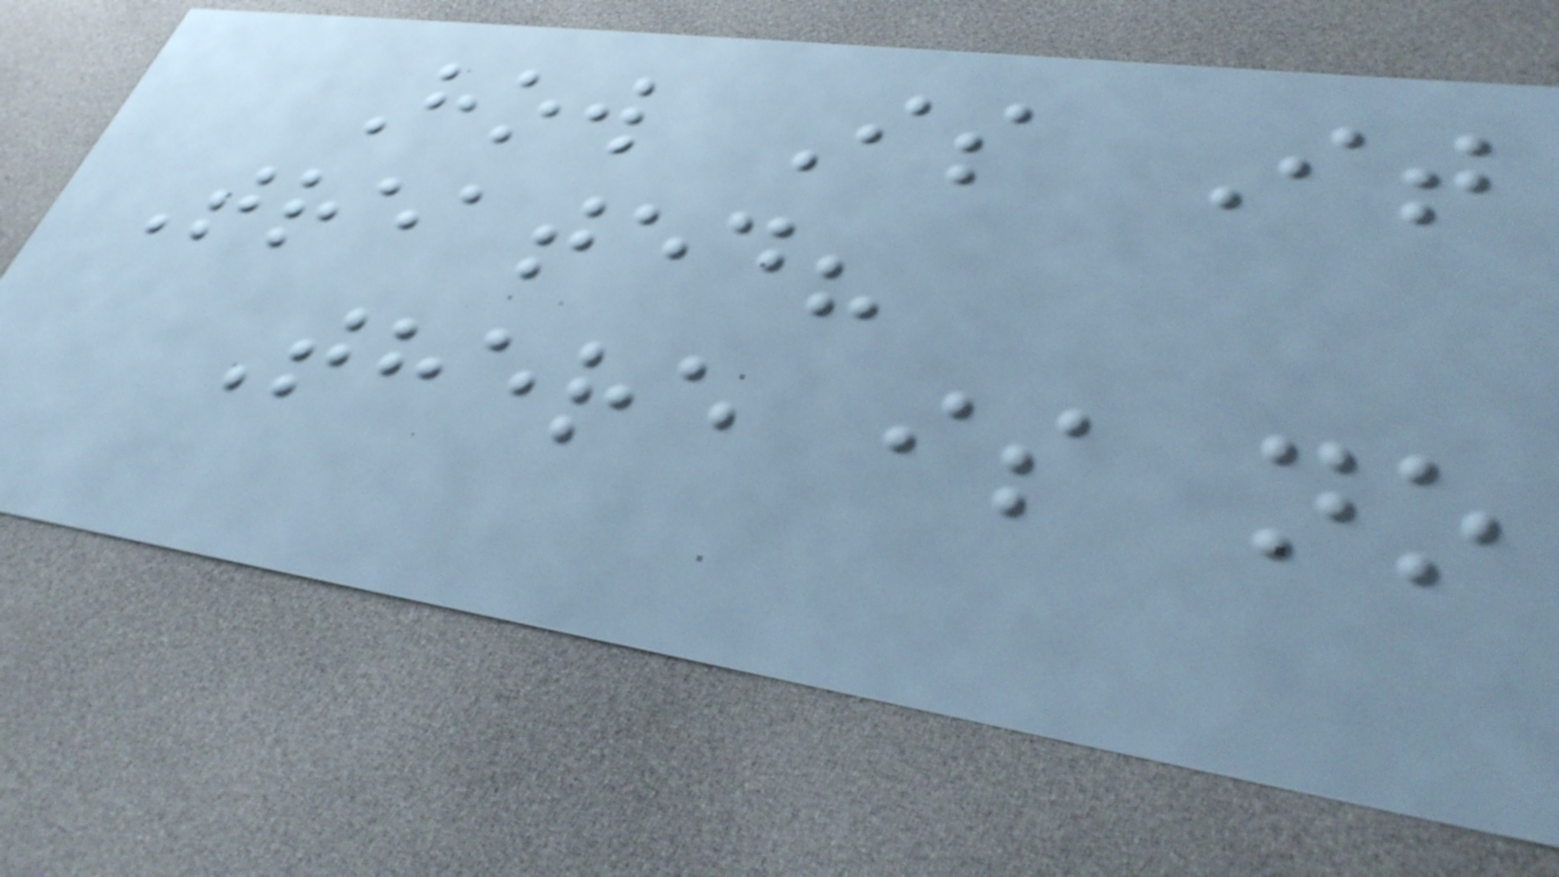How Is It
Treated?
There is no
